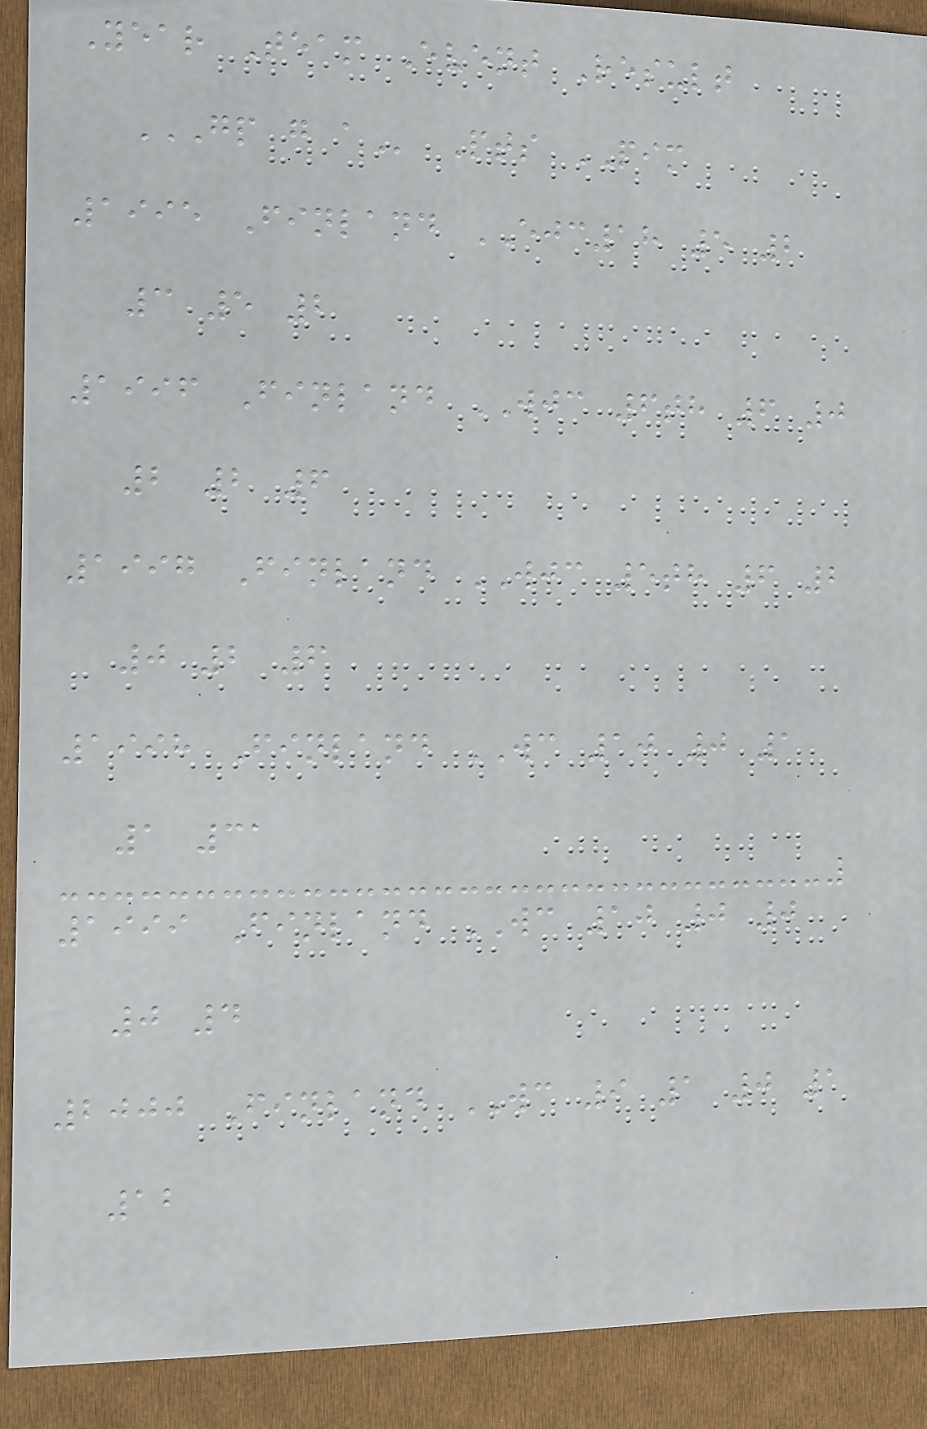Year Team Event Result
GP G A Pts PIM
1995 Finland EJC18 5 2
3 5 2
1996 Finland WJC 6th 6 0
2 2 6
1997 Finland WJC 5th 6 2
0 2 6
1998 Finland WC 10 0 1
1 31
1999 Finland WC 10 0 0
0 4
2000 Finland WC 9 1 0 1
12
